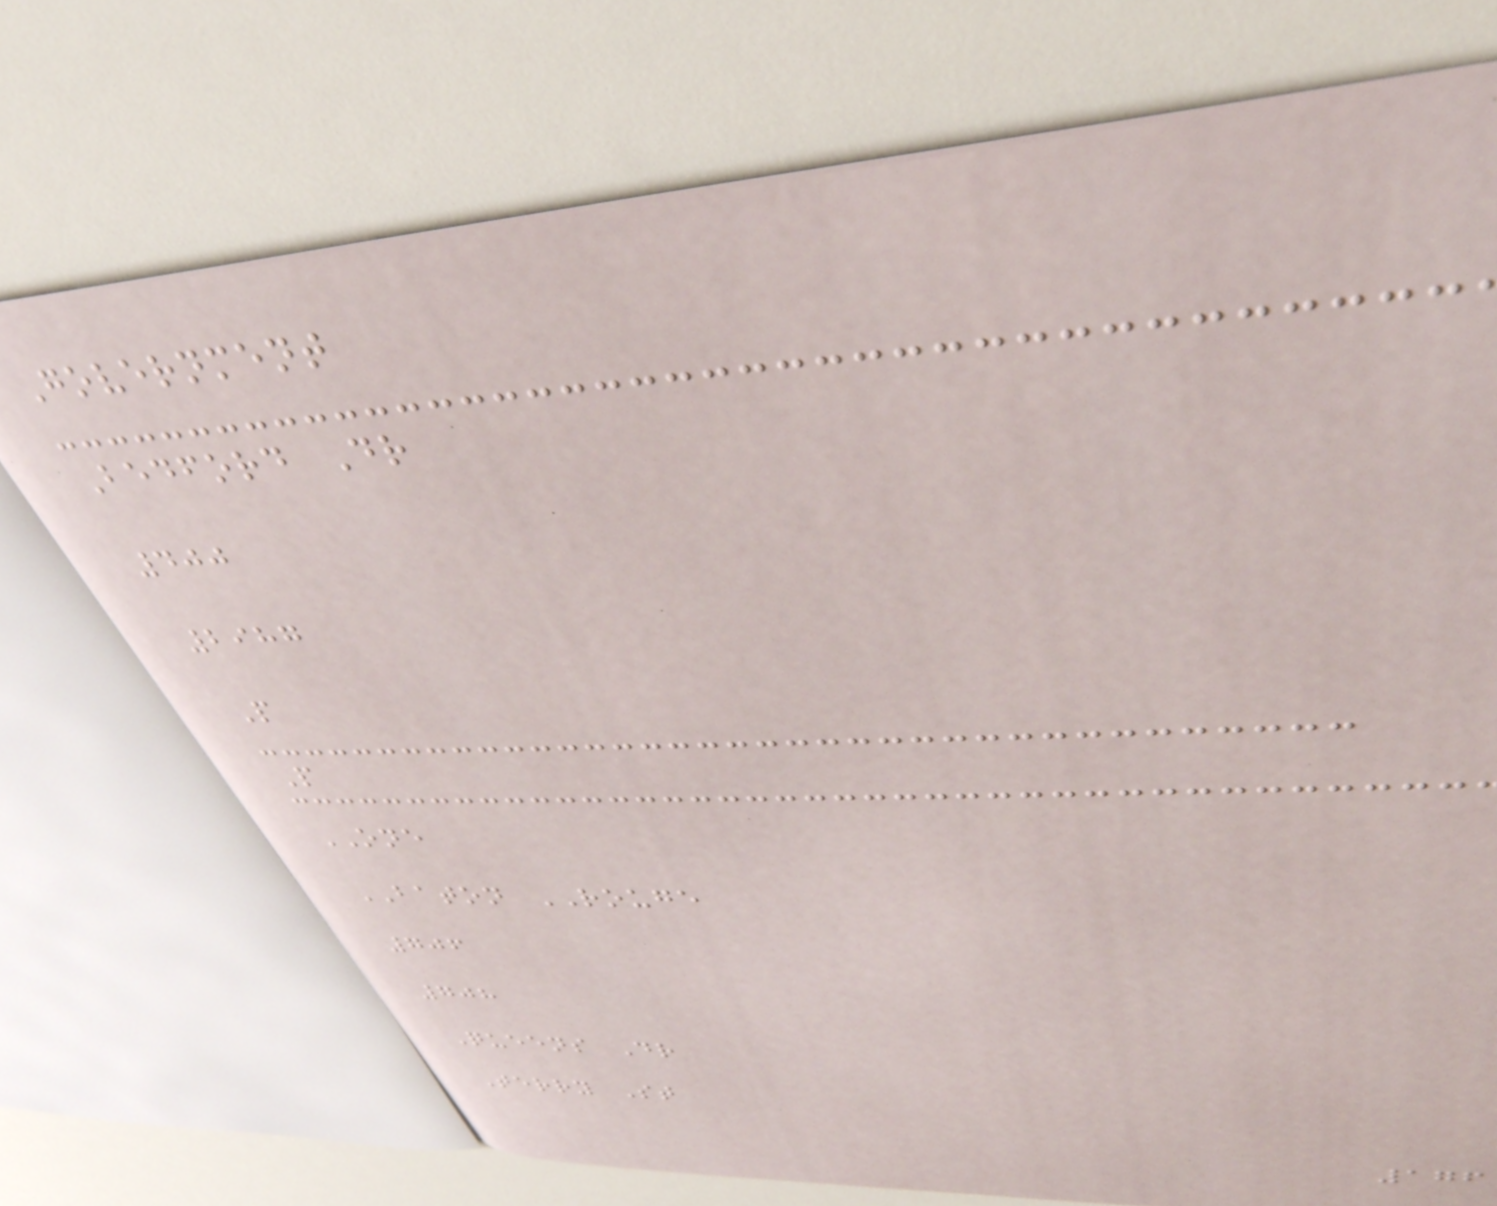Government
Bedford Dr
400
2987
P
P
ONE
BATON ROUGE
706
708
Queens Dr
Terry St
176
